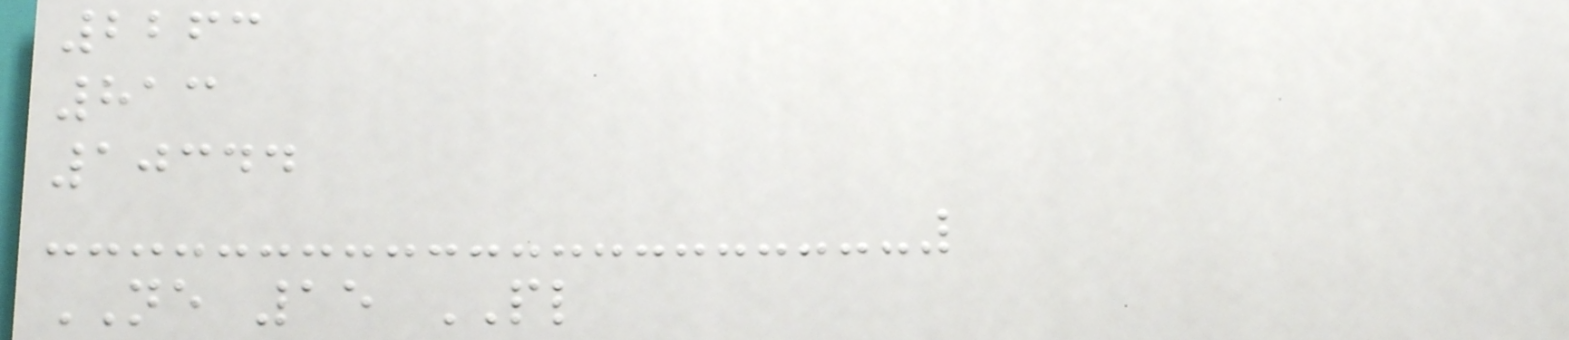2263
813
10344
NE 15 PL
